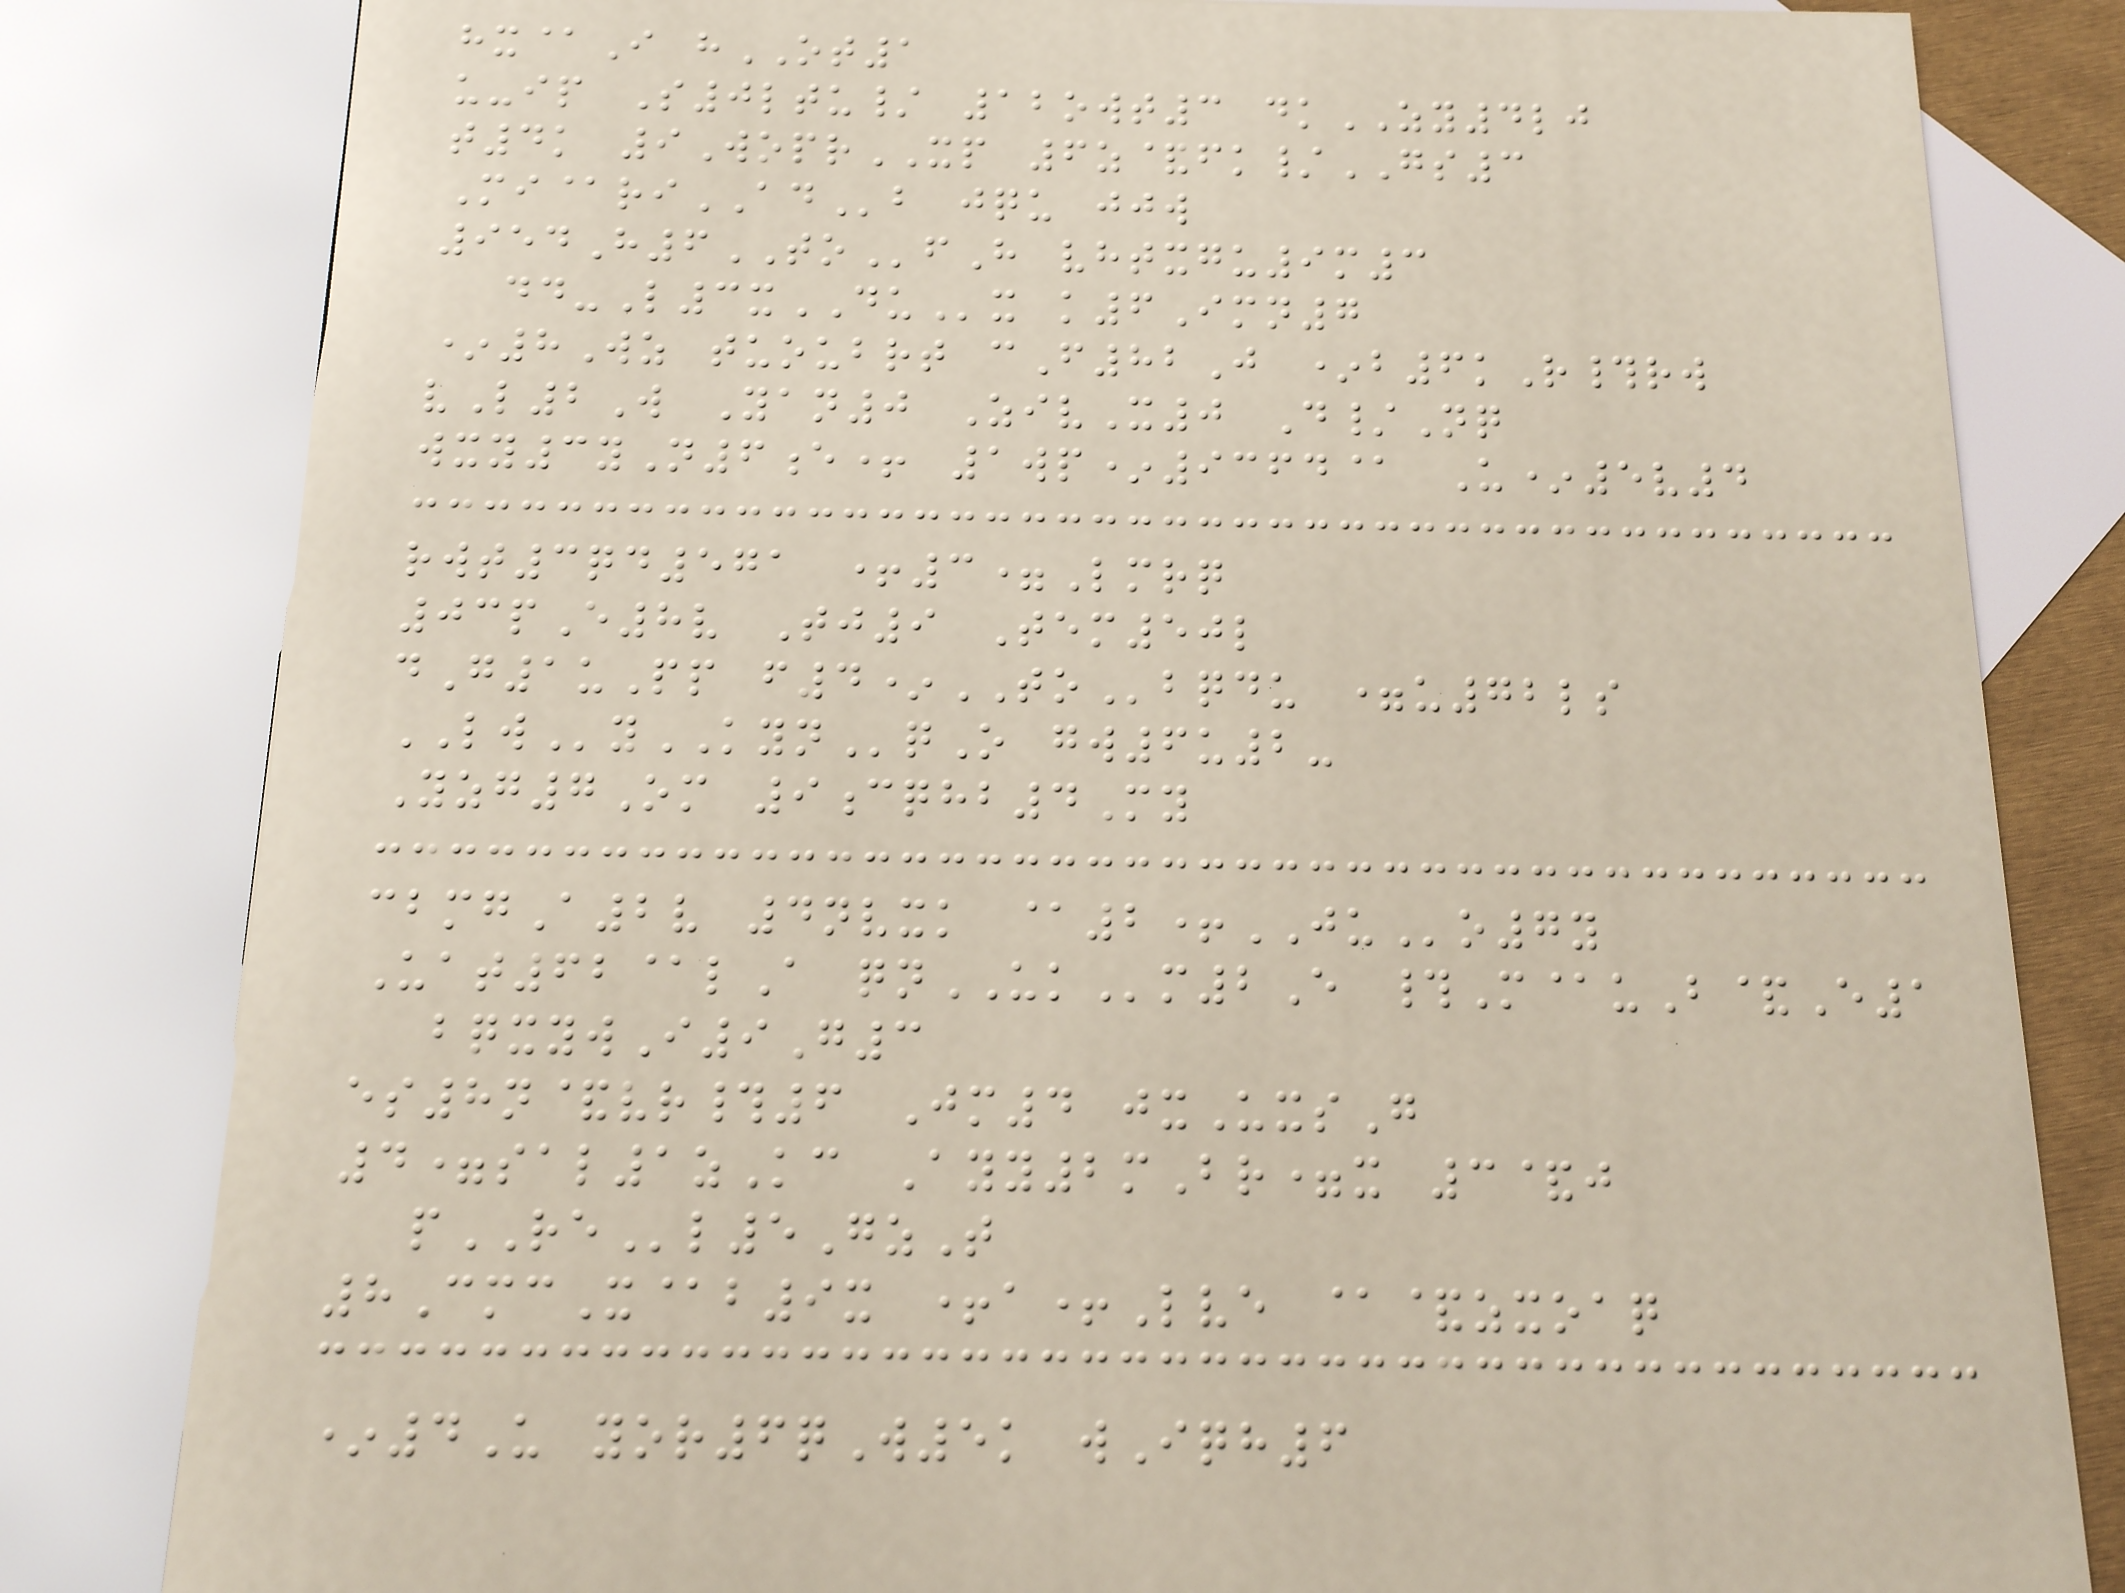hx@I hOT1
u-ip S0ltu/ 12owt3 dkZY4lj
t4k 9WoprXP 6z&fk/GS3
Mi@riADb jqu jjw
954H6TOfH vhtxgu9m3
dd-L3xDUx k6Imn7
*8Wz tuoubrt cF82J *b6kR#rw
vL2W Yan0 ZivX0 D/Nq
wxy3yN6e+ 1wp*9364@ U*5v4
rwt3qd571 +3=Lmrq
03pE8v Tj9 Tem50l
dG1uPp f4*TObqdu =u72ls
LWyKYNqO gw6u2-
Yzg7Om 9cqhb4My
cbmgA2v 4nvxk @2+JUo7y
Uat62@lA qnUKm2E #M@uB&E1
bqxywI9G3
es8n&vr#6 Jm4 jxUxsG
4=sal1zKc Ayy2mBr=x 3&j
pREl5GzT
8CmcX@b9x +a+Lve @&zxoaq
*4U yor6qW5k wIqh6
